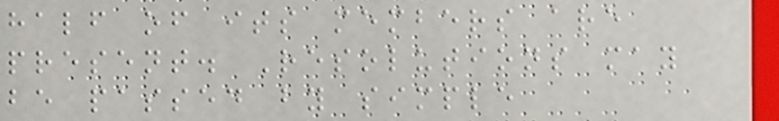half of its members are
present. Resolutions may
be passed by simple
